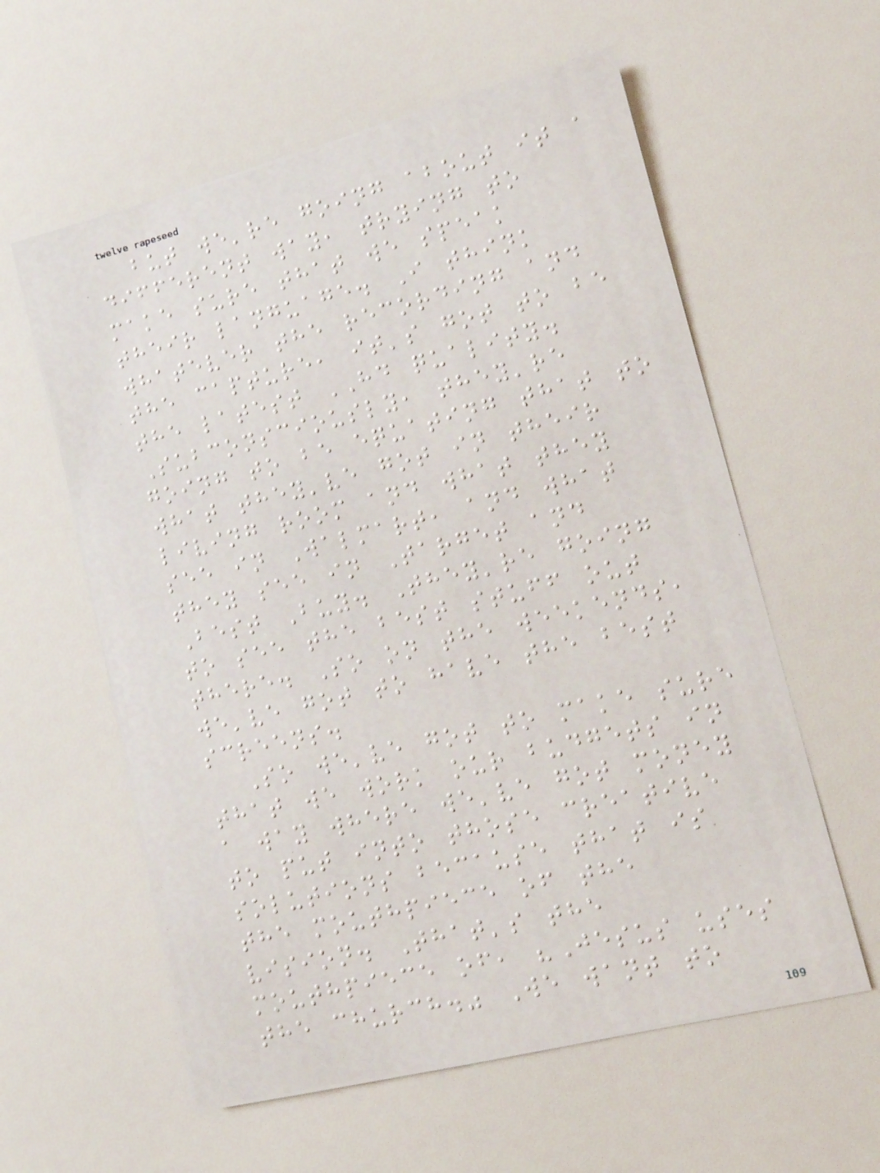but we're going about it a
different way, trying to
make sure that we speak
their language. I think
whatever the recording and
the capture, it's got to be
the latest HD quality.
Subconsciously, they're
going to be equating that to
what they've got in their
living room and what they
see in Walmart, and what
they see in Target and
Best Buy. They're going
to see the best stuff out
there. So on the weekends,
we've got to have the best
screens.
So we've got to make sure
that we work our budgets in
a way where we've got money
to put into those creative
solutions because that is
the mouthpiece of the
vision. That's the
mouthpiece of, "Jesus uses
the church." We want to
